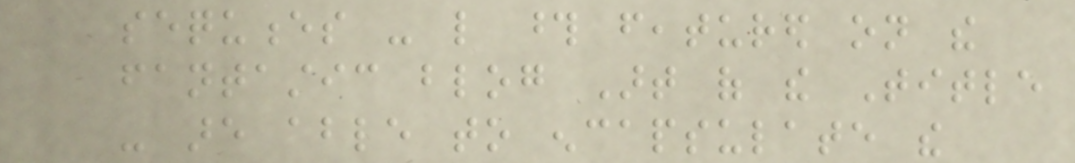sequences - like those featured on the
fantastic blog Art of the Title
- are able to encapsulate the
